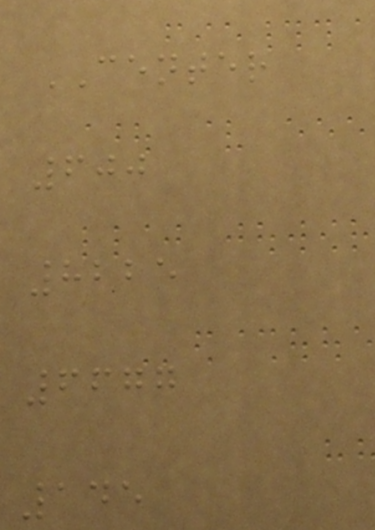CENTER
600
8225
6677
145
